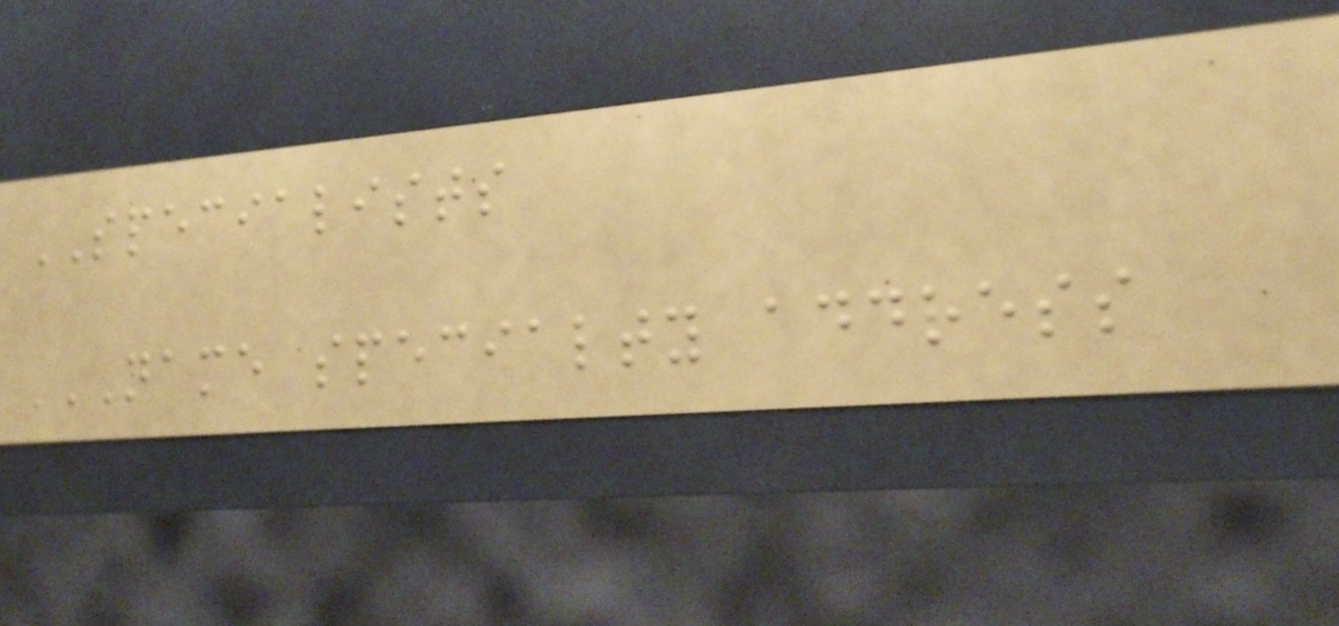SPECIALISTS
NAME SPECIALTY ADDRESS
